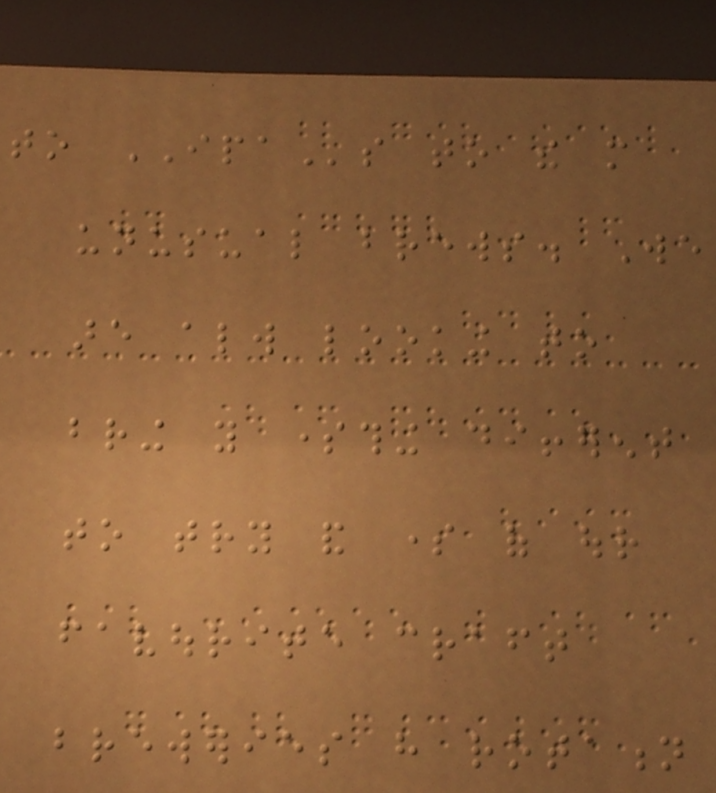to IPAs to the more
unusual brews. We
are always looking to
bring you something different
to try and some of our
favourite craft
breweries have rotation
